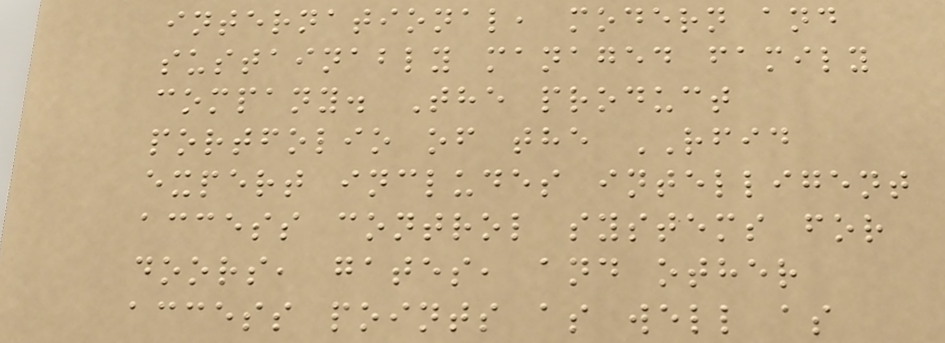international, modern and
sustainably managed family
company. The product
portfolio of the RFID
expert includes intelligent
access control systems for
doors, gates, and other
access points as well as
